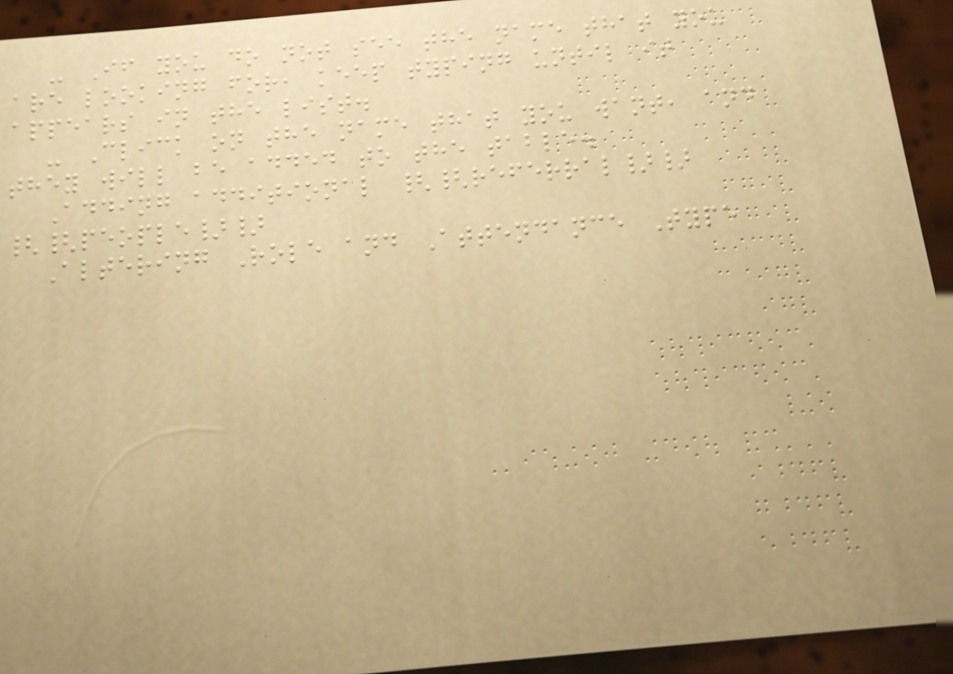- If you do not see the name that you
are looking for, keep typing until it
appears in the list.
- Click on the name that you want, and
they will be added to the table.
Adding additional {{referral}}
{{people}}
Altering Role and Attendance Type
